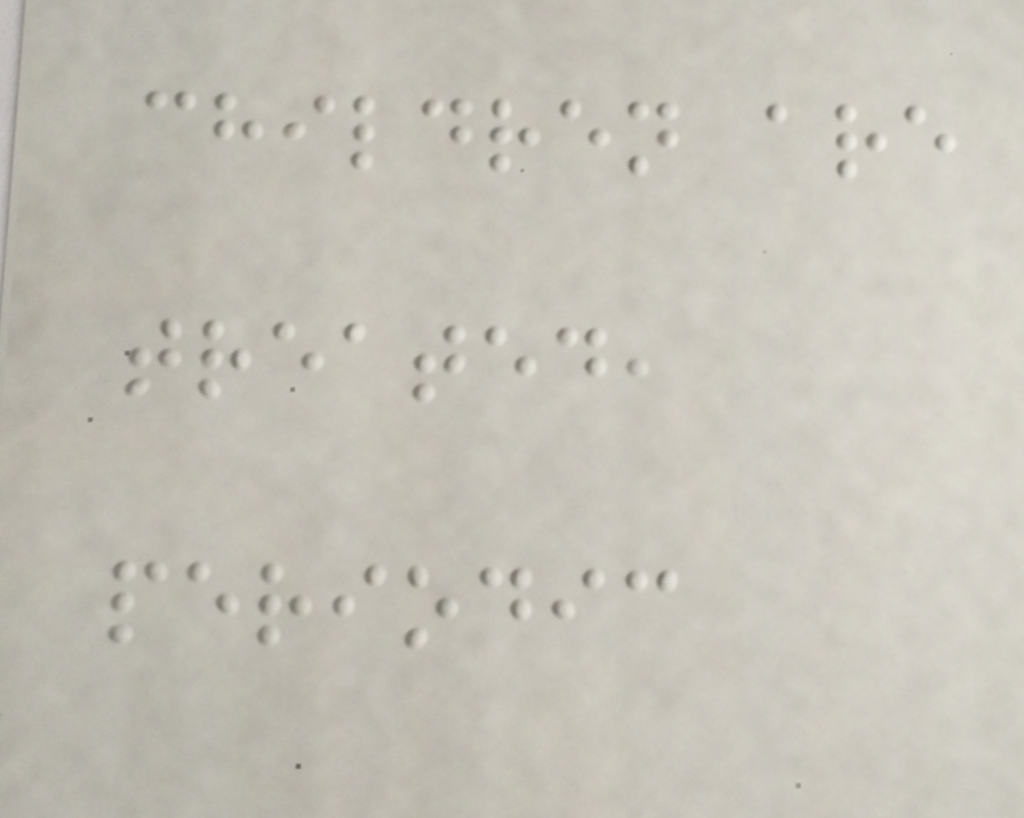children are
treated,
periodic
